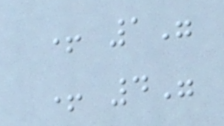+ 1"
+ 4"
